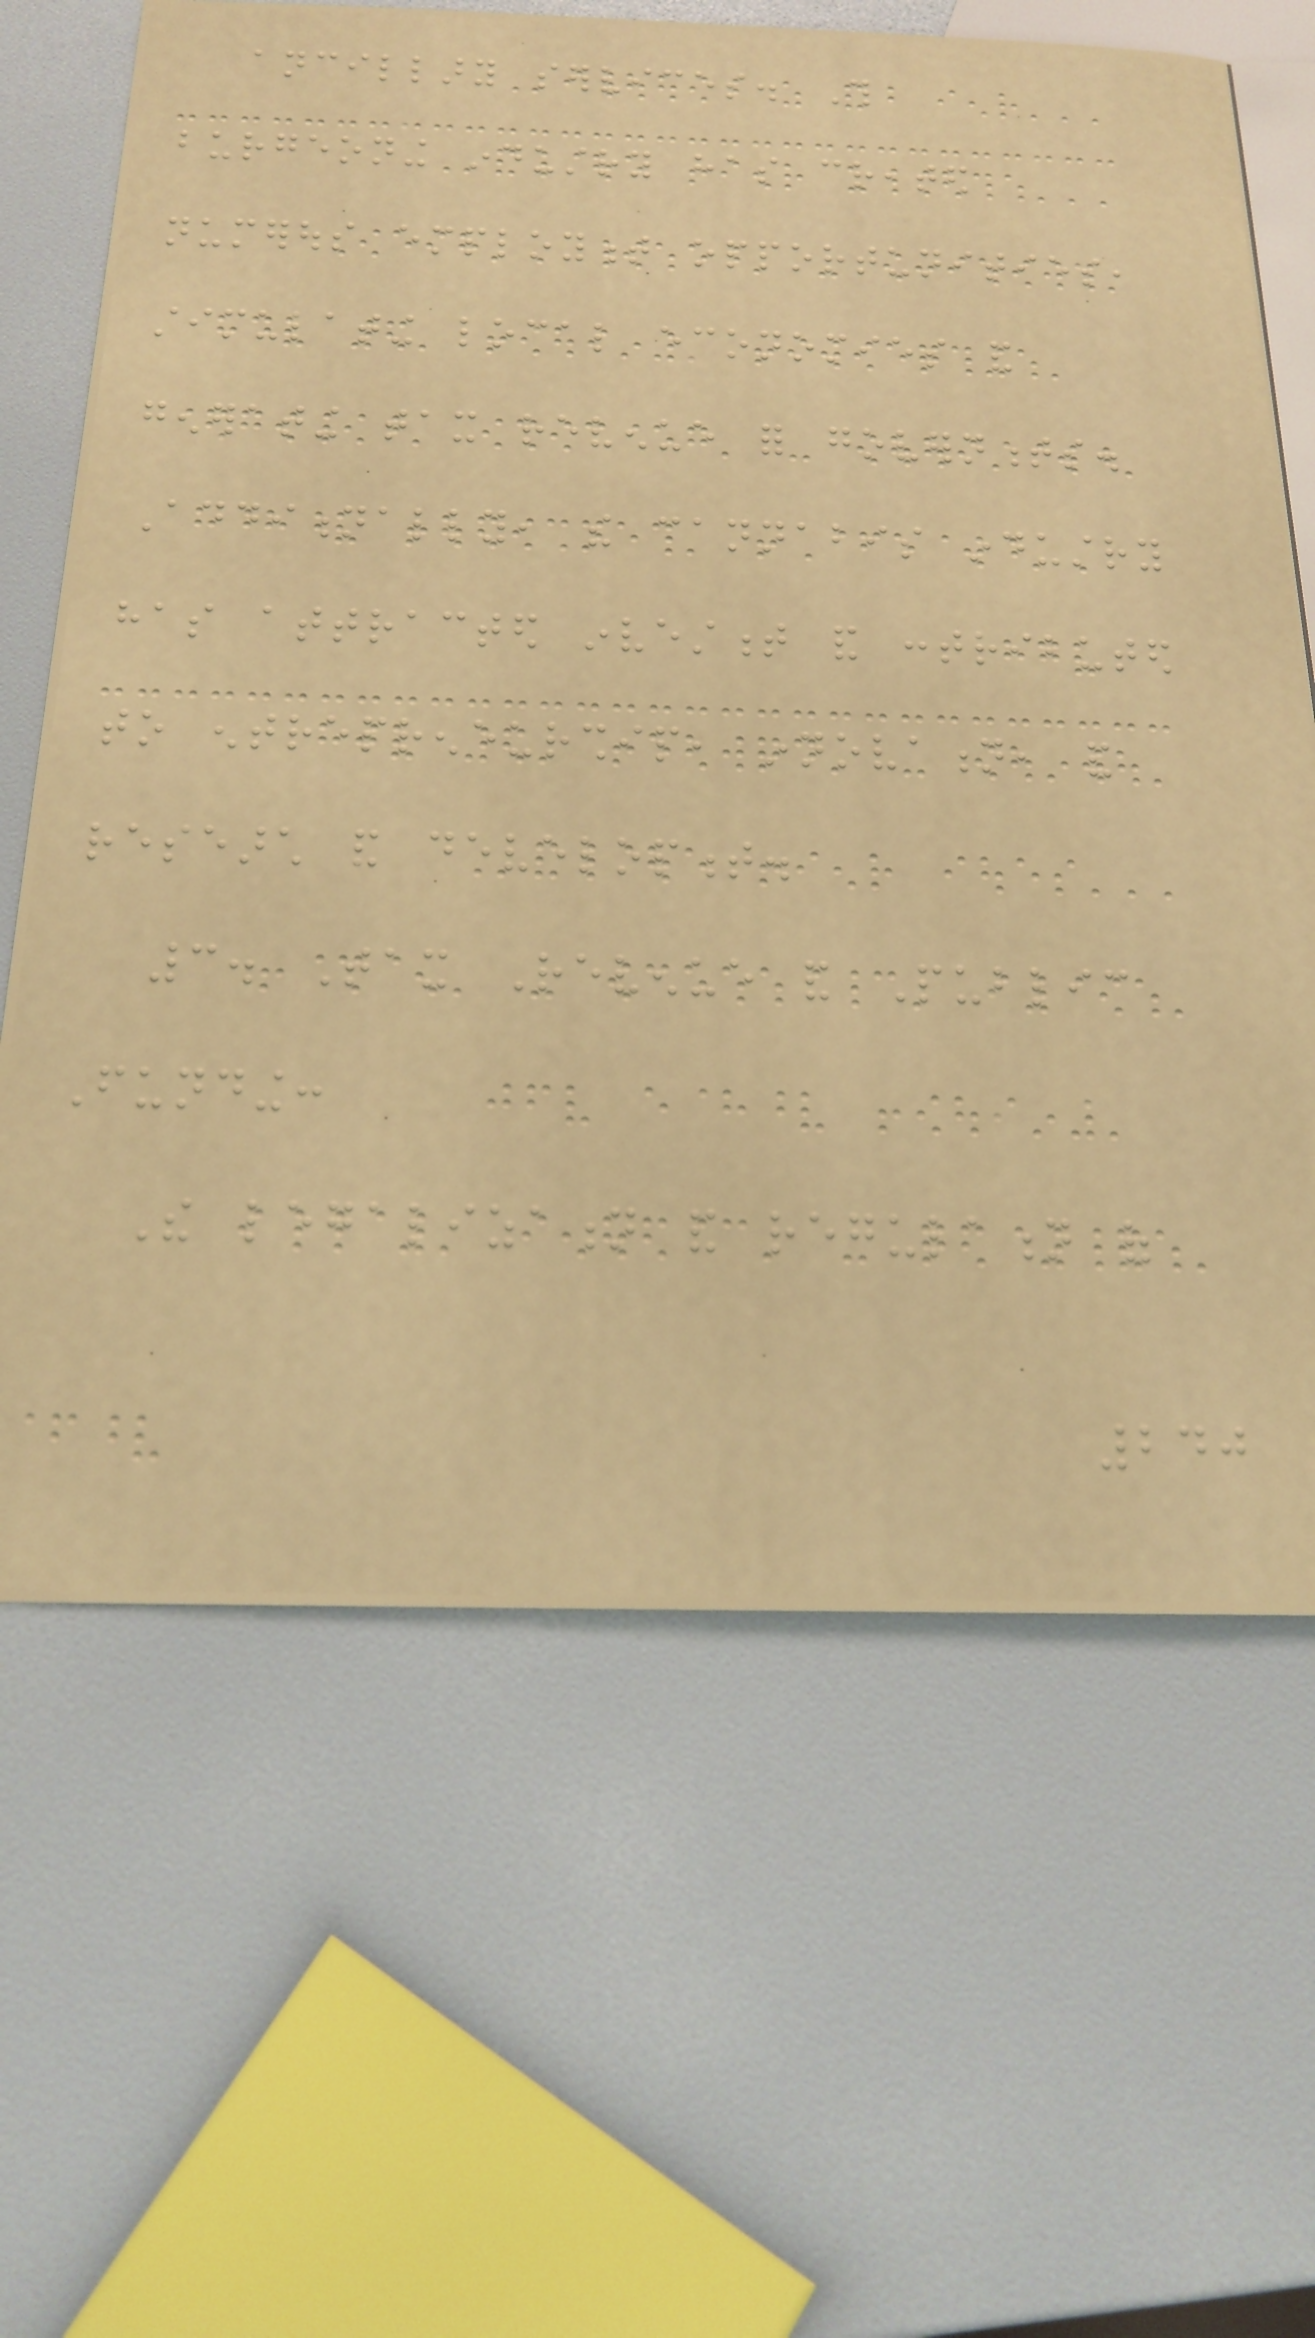ancillary services. This
burgeoning industry has created
numerous employment opportunities,
stimulating local economies and
generating tax revenue for governments.
Additionally, the cannabis industry
has attracted investment and contributed
to entrepreneurship, innovation, and
research and development.
3. Tax Revenue and Public
Funding:
The legalization and regulation of
240
